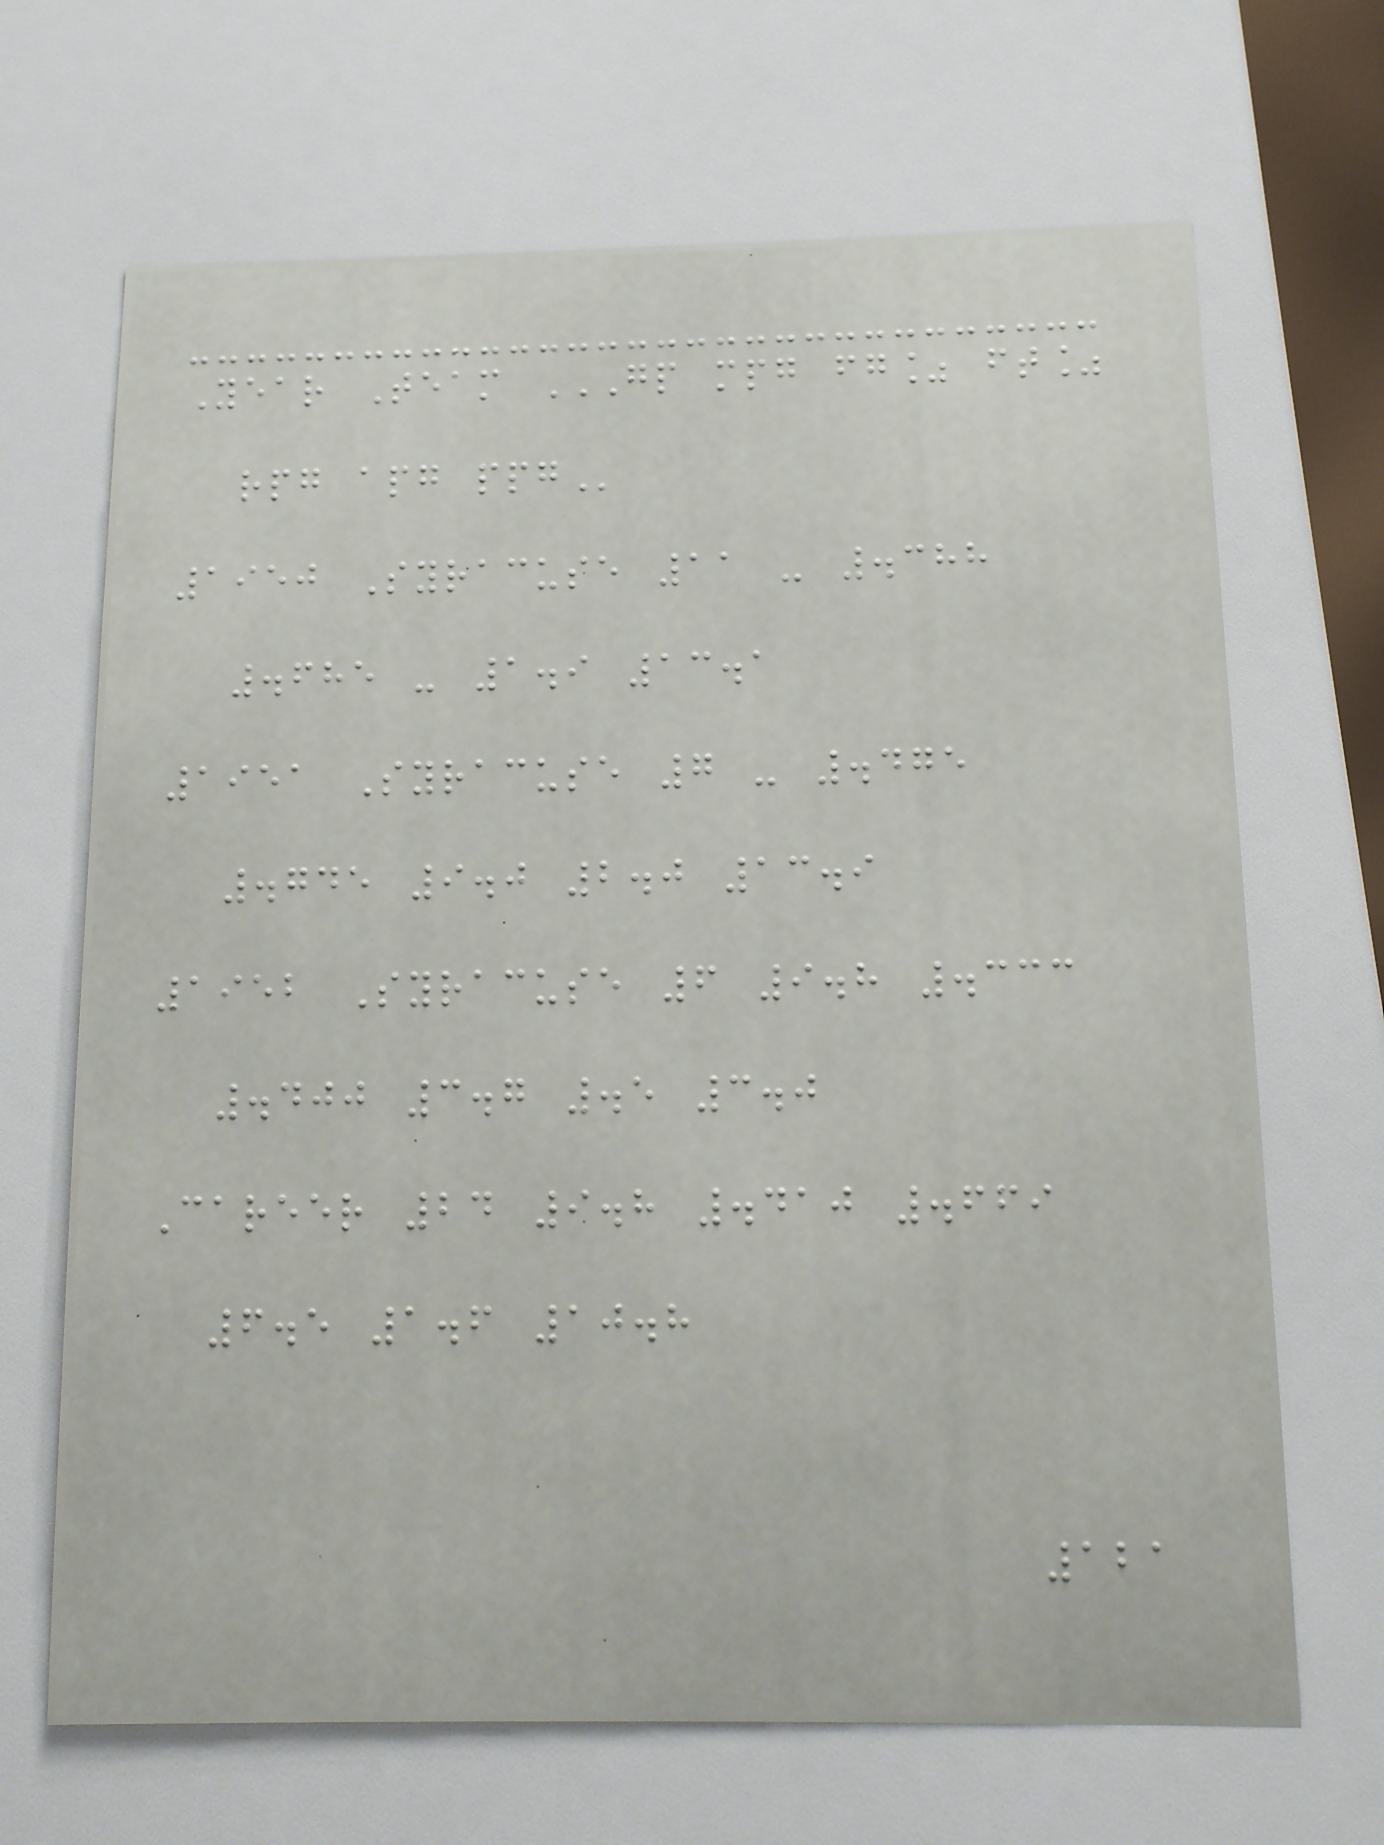Year Team GP MPG FG% FT%
RPG APG PPG
1950 Syracuse 11 - .388
.685 - 1.9 13.1
1951 Syracuse 7 - .475
.745 9.0 2.0 13.9
1952 Syracuse 6 9.8 .333
.400 3.7 .5 3.0
Career 24 9.8 .410 .669
6.5 1.6 10.8
121
